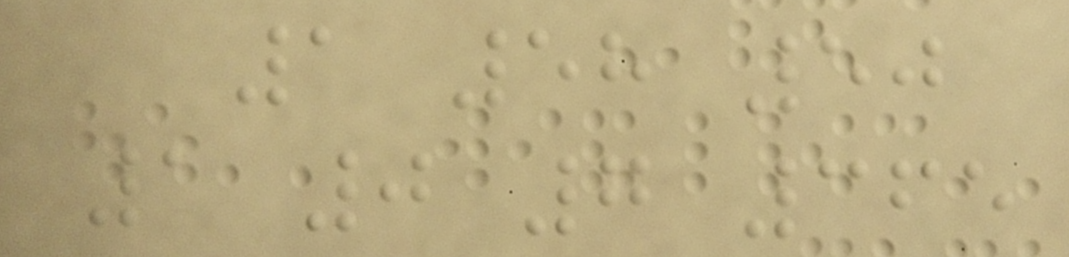1 58 50
1 0 7 365
